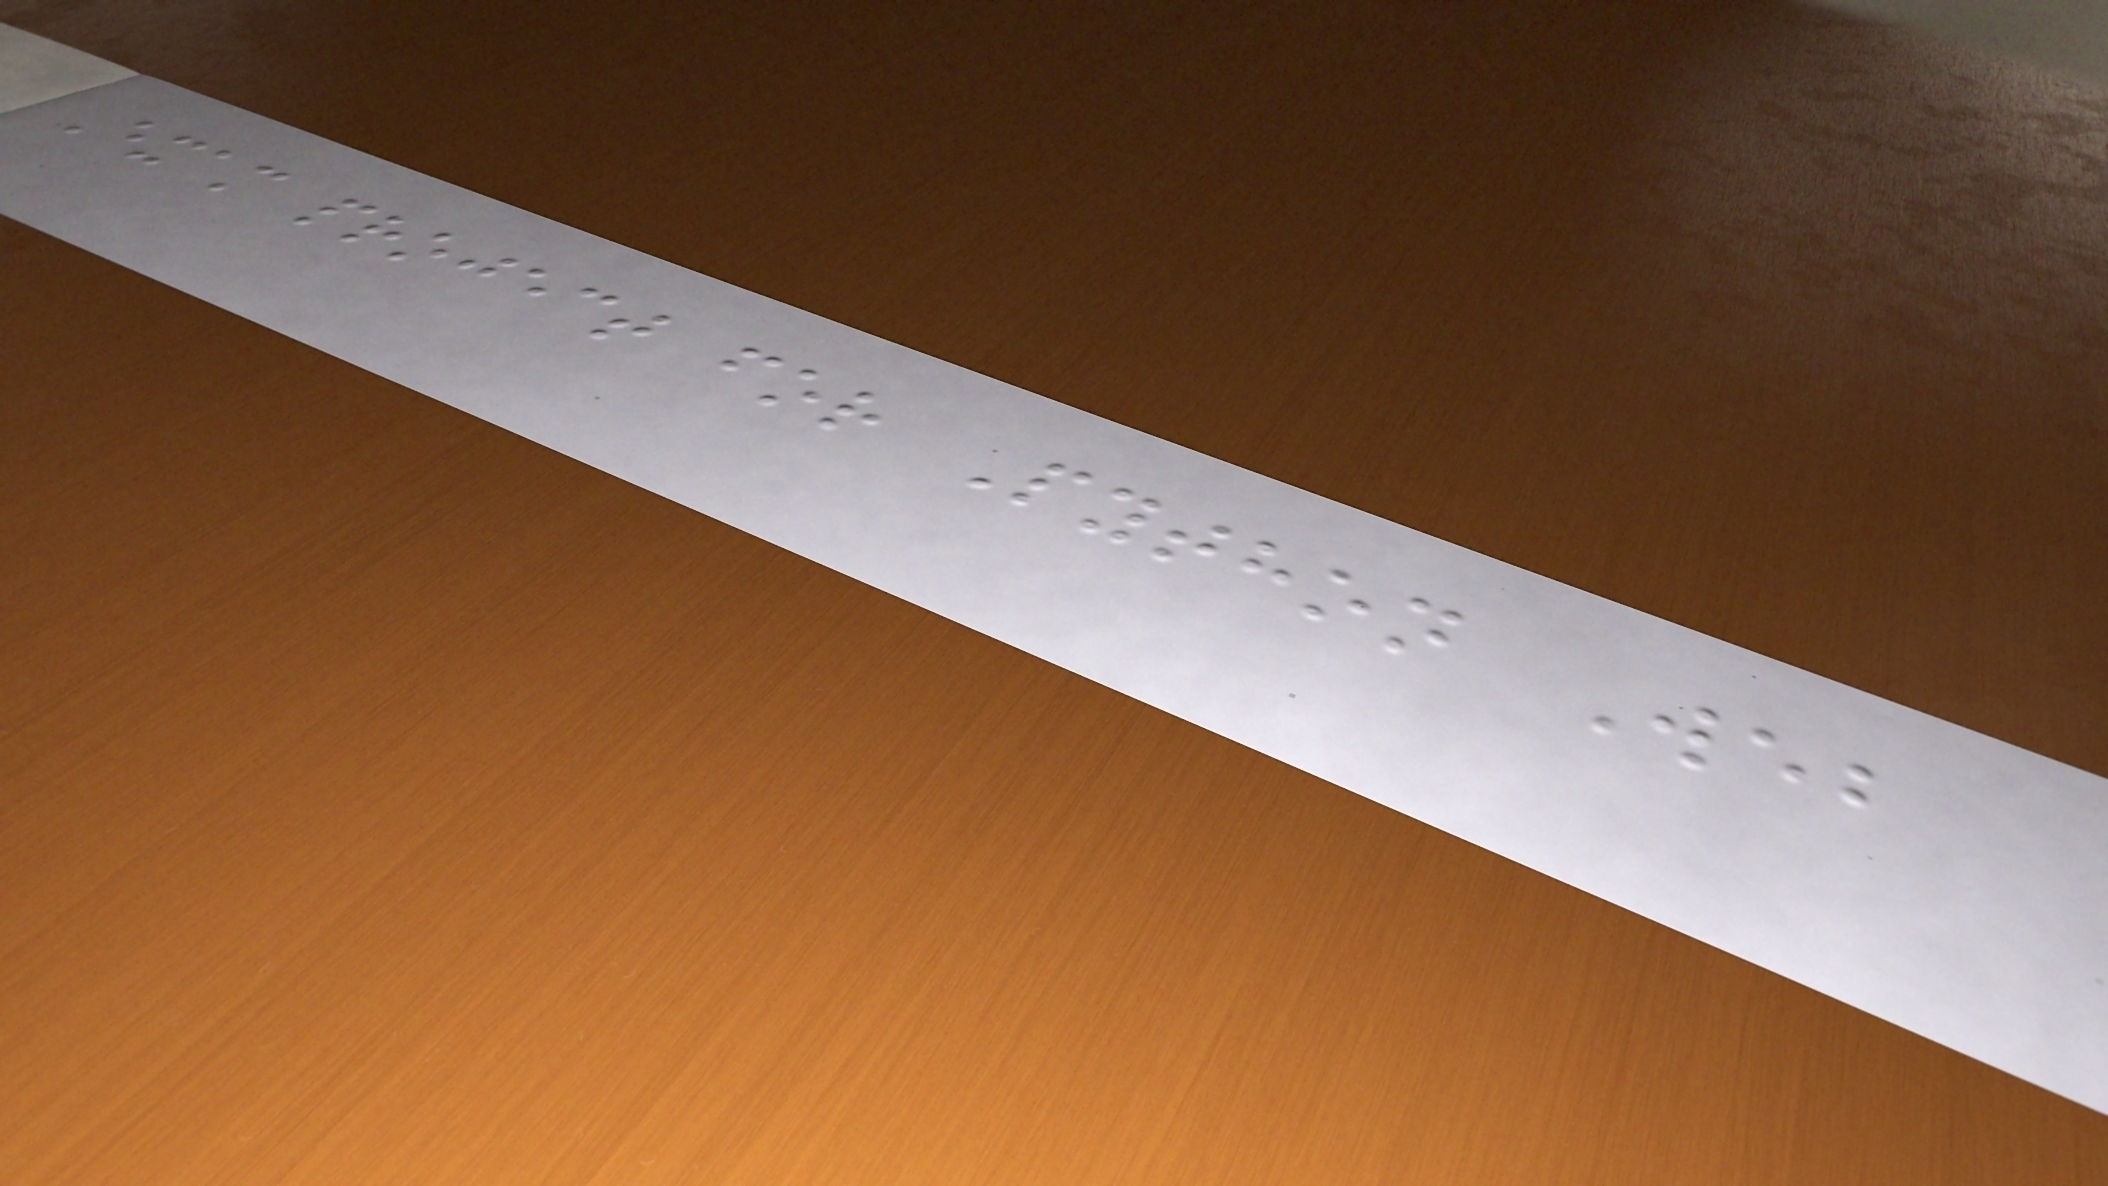Exam project for Python Web
